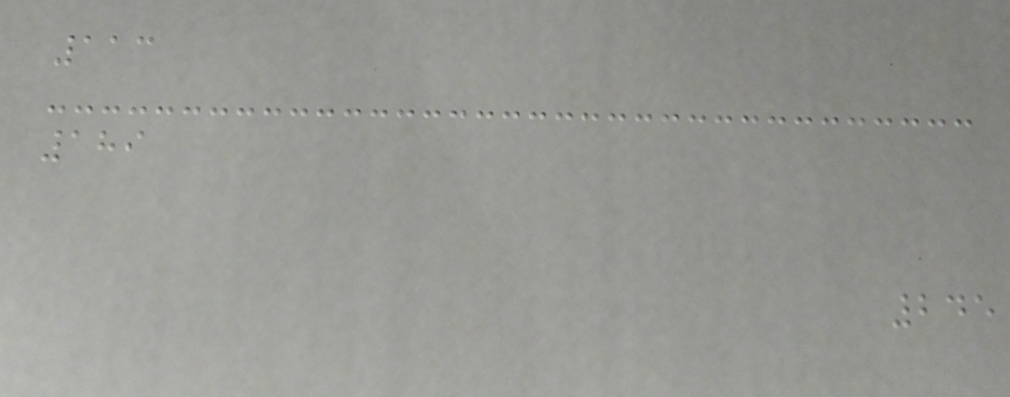113
189
245
